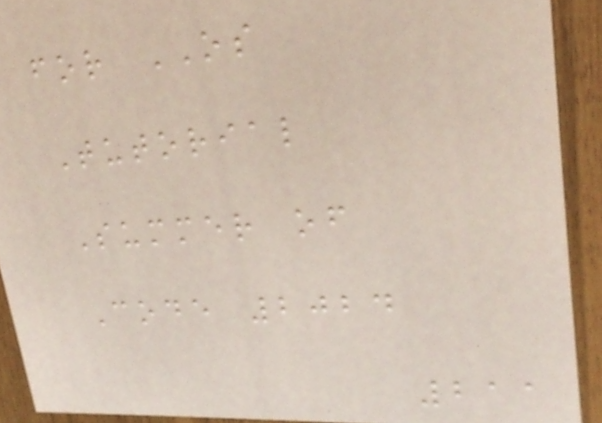for OS
Tutorial
Summer of
Code 2024
211
